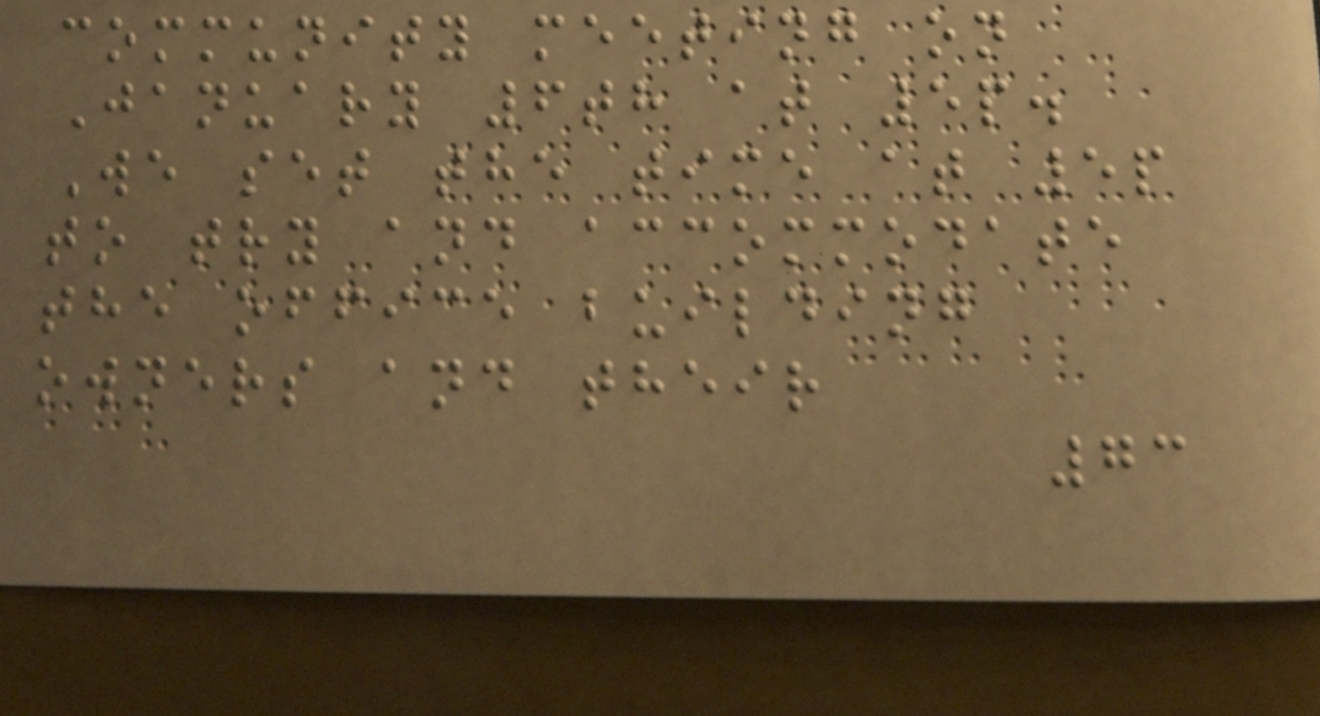community meeting on
January 6th at 5p.
We set the time at 5p
to try and accommodate
the office building
owners and their
73
